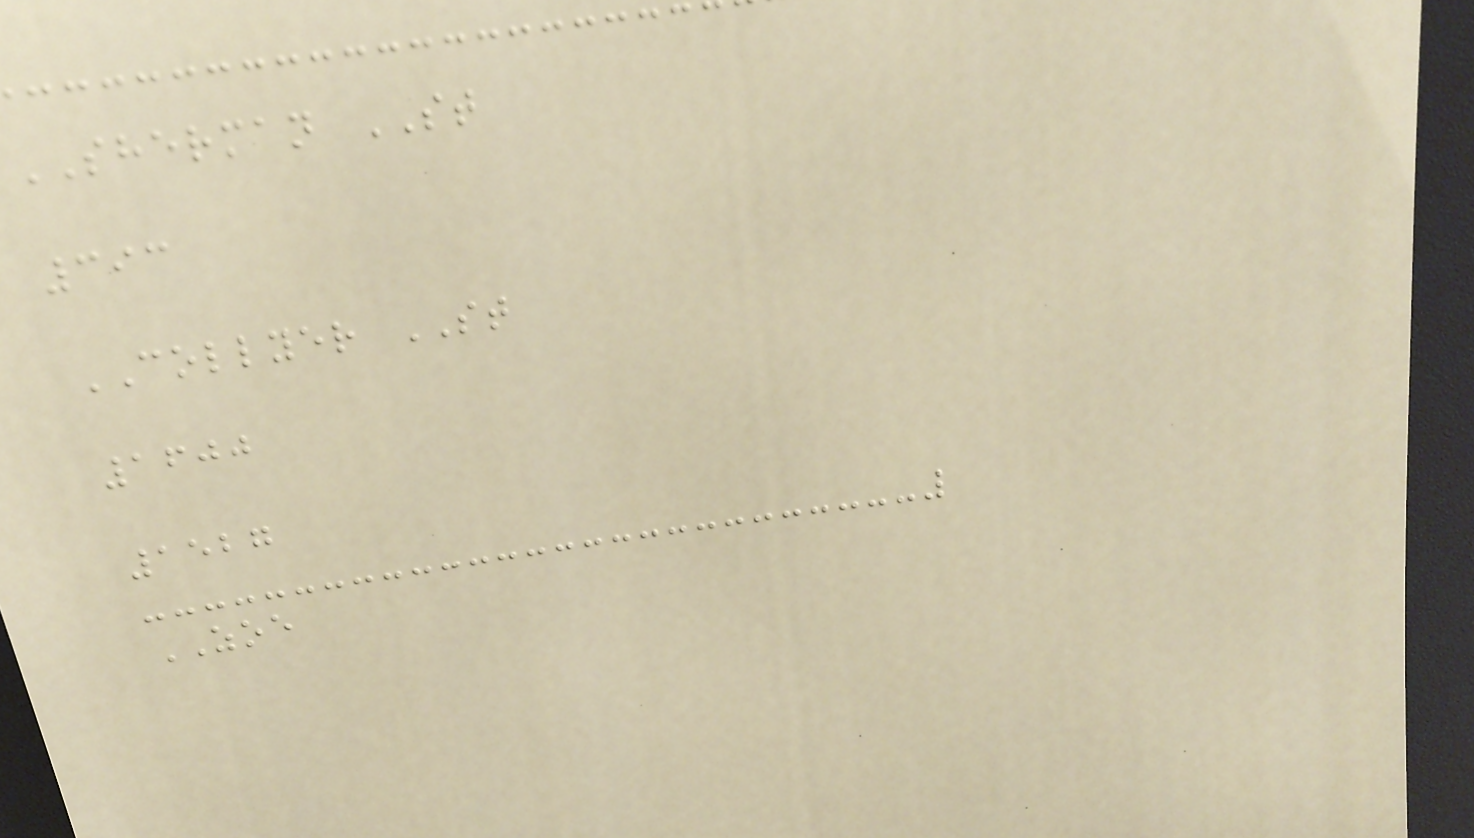SHERMAN ST
393
COLLYER ST
1600
1527
ZOE
